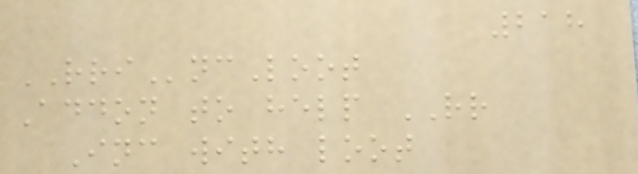218
RRIncLoot
Addon to help RR
Inc with loot
